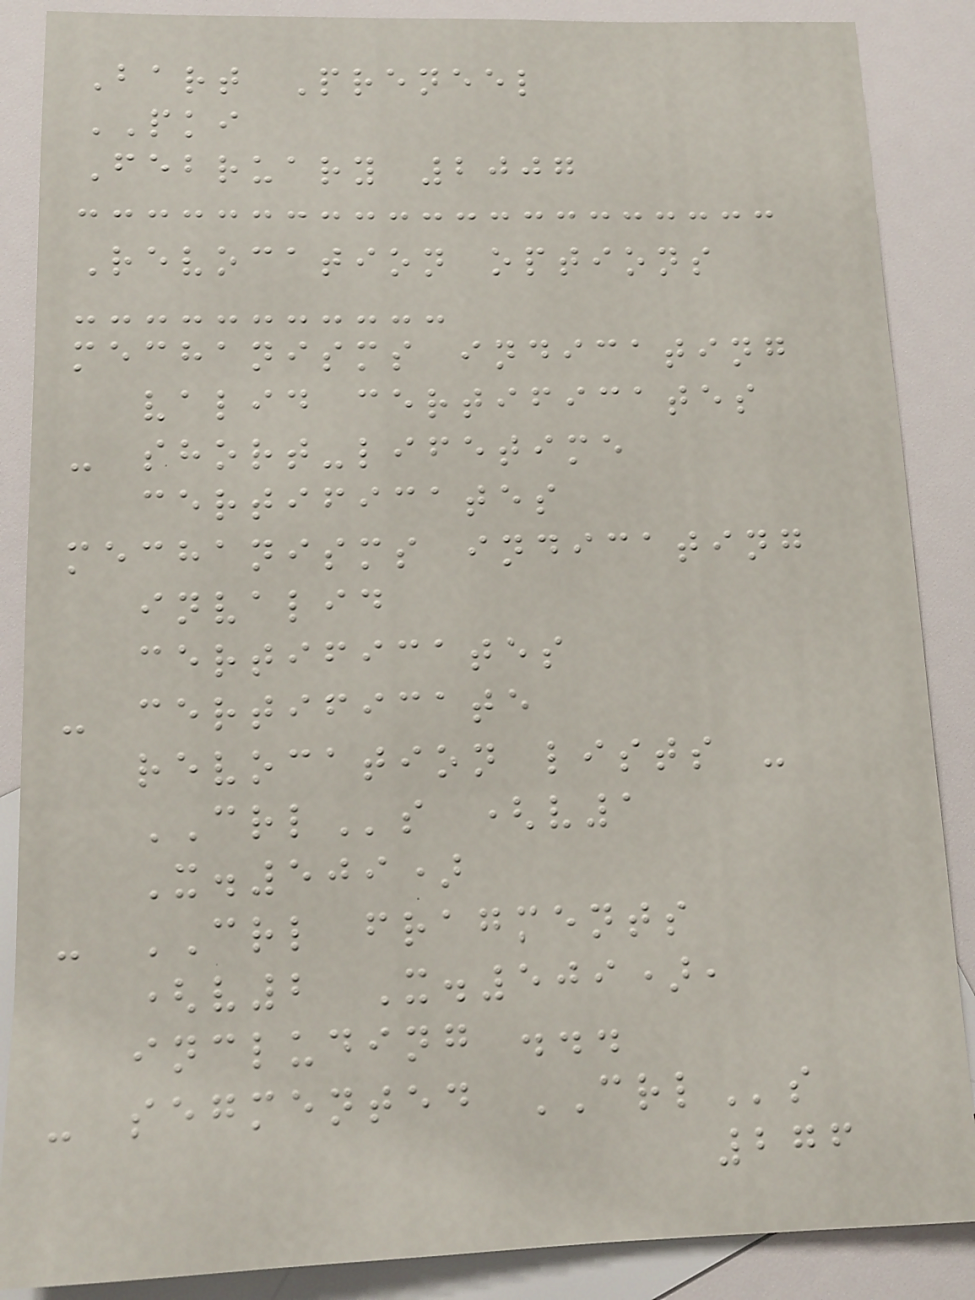Bart Preneel
PKI
February 2007
Revocation options
mechanisms indicating
valid certificates
- short-lifetime
certificates
mechanisms indicating
invalid
certificates
- certificate
revocation lists -
CRLs (v1
X.509)
- CRL fragments
(v2 X.509),
including ...
- segmented CRLs
276
